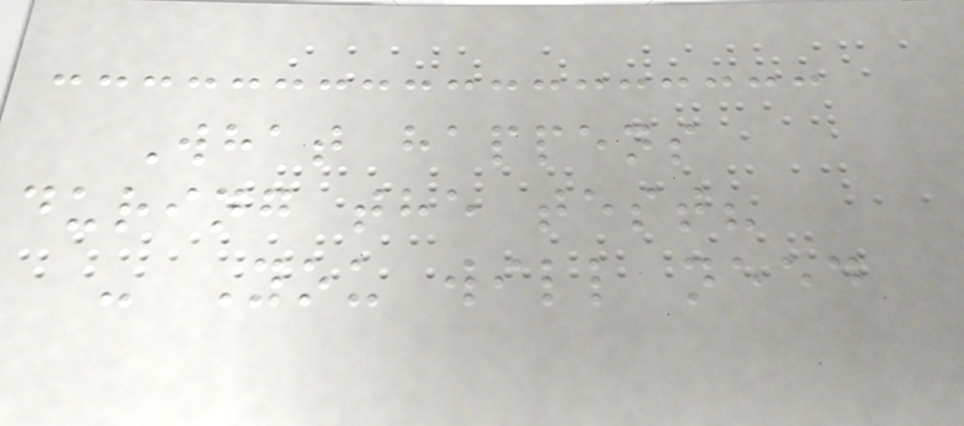What happens
during the test?
- You will need
